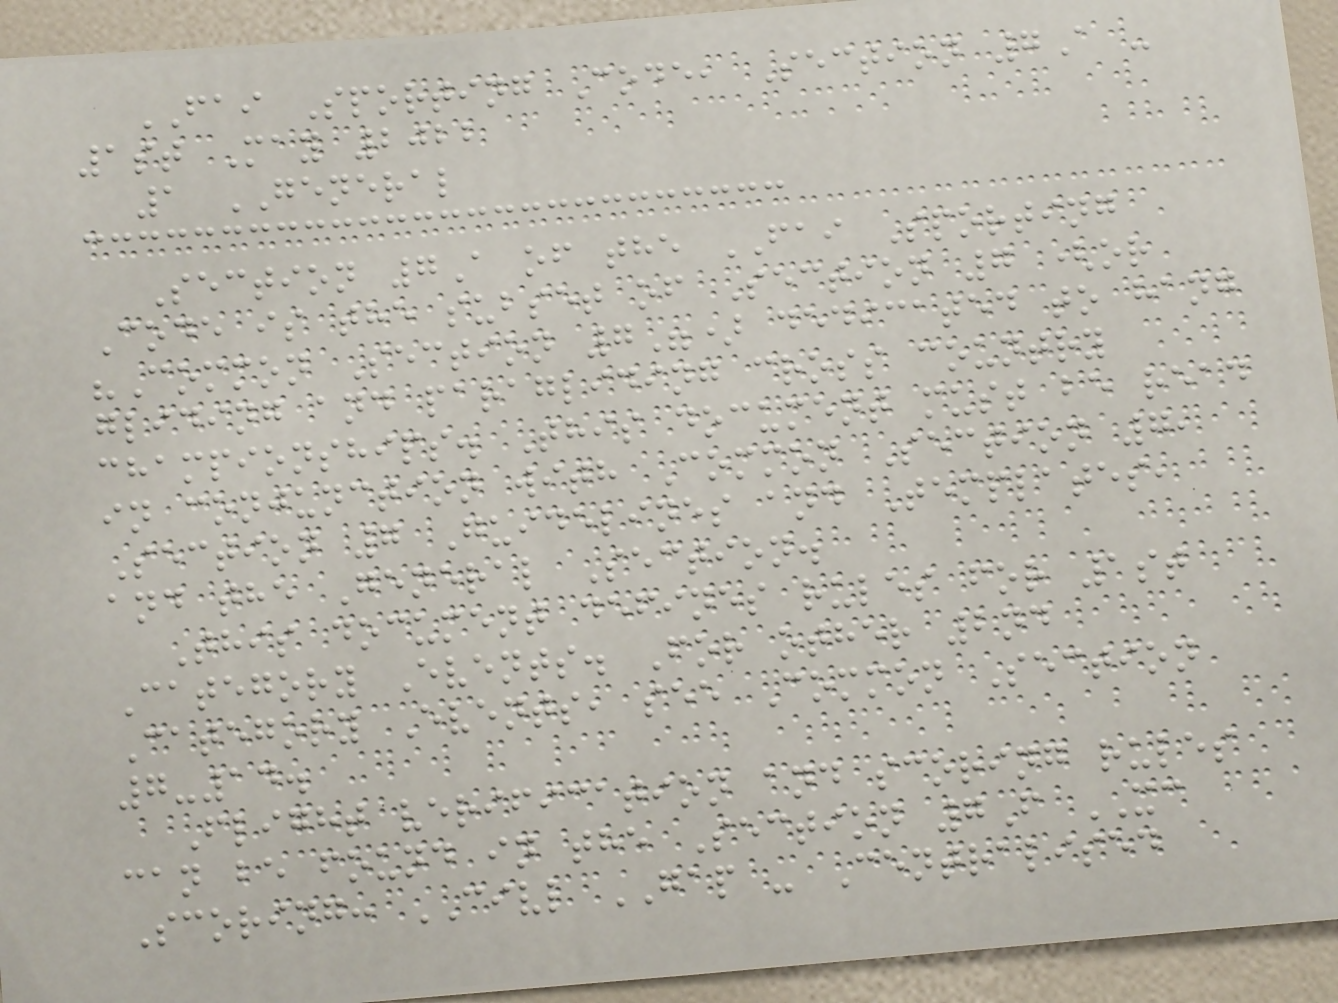FAI Sporting Code, Section 7A -
1st May 2022
1 GENERAL
Section 7A of the FAI Sporting
Code is the subset of Section 7 (or
"Common Section 7") dedicated to hang
gliding and paragliding cross country
championships. This document must be read
in conjunction with Common Section 7,
Section 7 Guidelines and Templates,
and the General Section.
This document defines rules for 1st
Category Events. For other 2nd
Category Events, see Common Section
7-14.
Flight verification and scoring rules
can be found in the Section 7F XC
Scoring: CIVL GAP - Centralised
